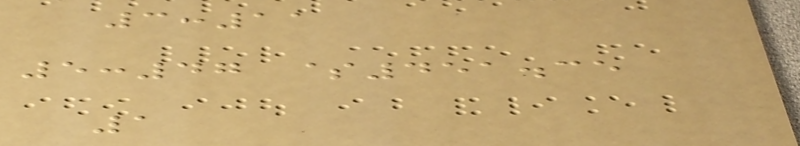3:11
5:47 $451.35
1
